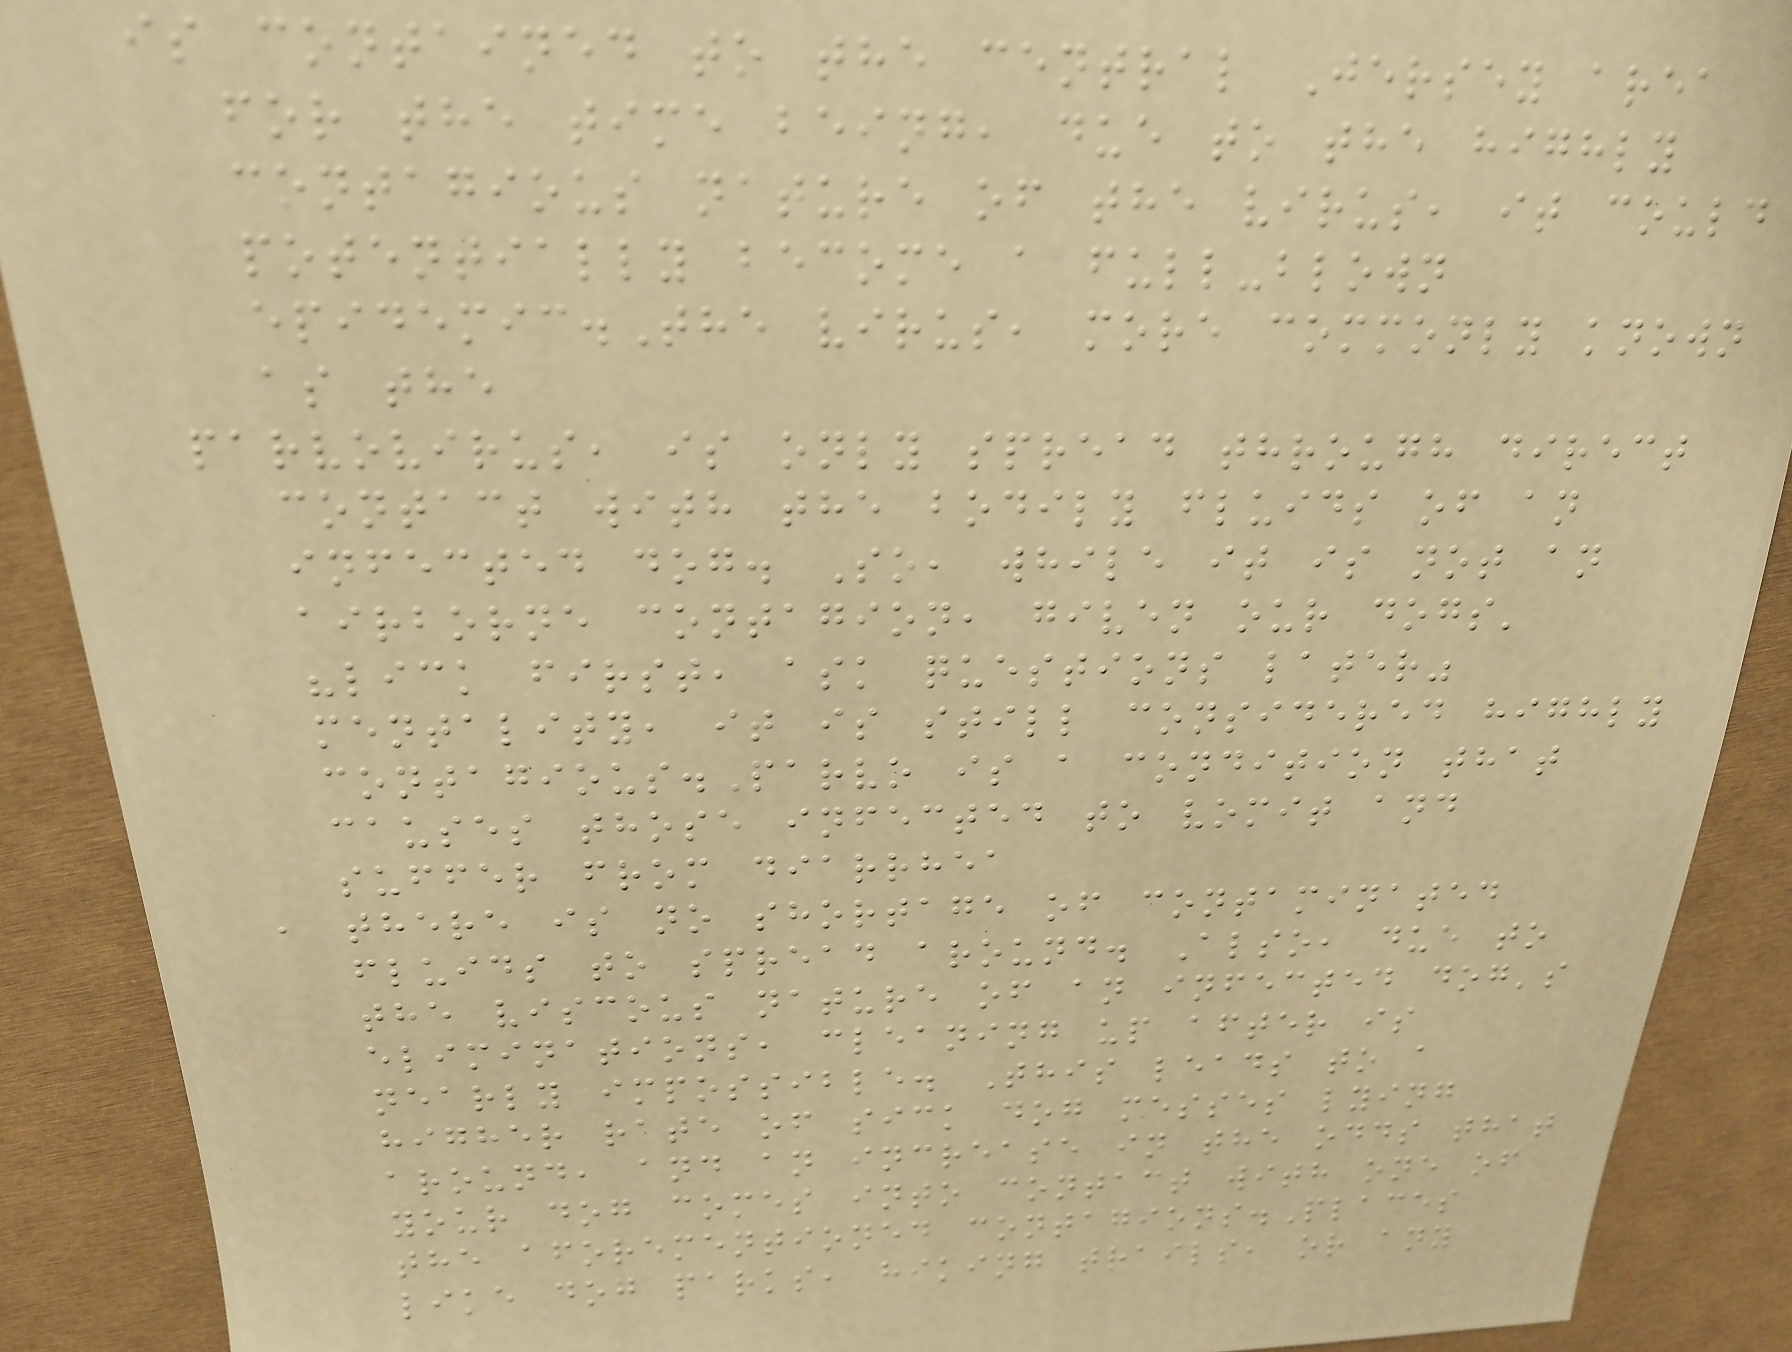is contained to the central Jersey area
for the time being, due to the highly
contagious nature of the virus, it could
potentially become a full-blown
epidemic.The virus, more commonly known
as the
parvovirus, is only spread through direct
contact with the bodily fluids of an
infected dog. So, while it is not an
airborne contagion, given our dogs'
"lick first, ask questions later"
mentality, it is still considered highly
contagious.Parvo is a condition that
causes those infected to vomit and
suffer from diarrhea
, there is no shortage of contaminated
fluids to spread around. Also, due to
the viscous nature of an infected dog's
eliminations, cleaning up after is
nearly impossible. This leads to a
higher rate of sick dog messes lying
around, and an increase in the odds that
your dog comes into contact with one of
the aforementioned contagions.Places
like dog parks, hiking trails, or any
